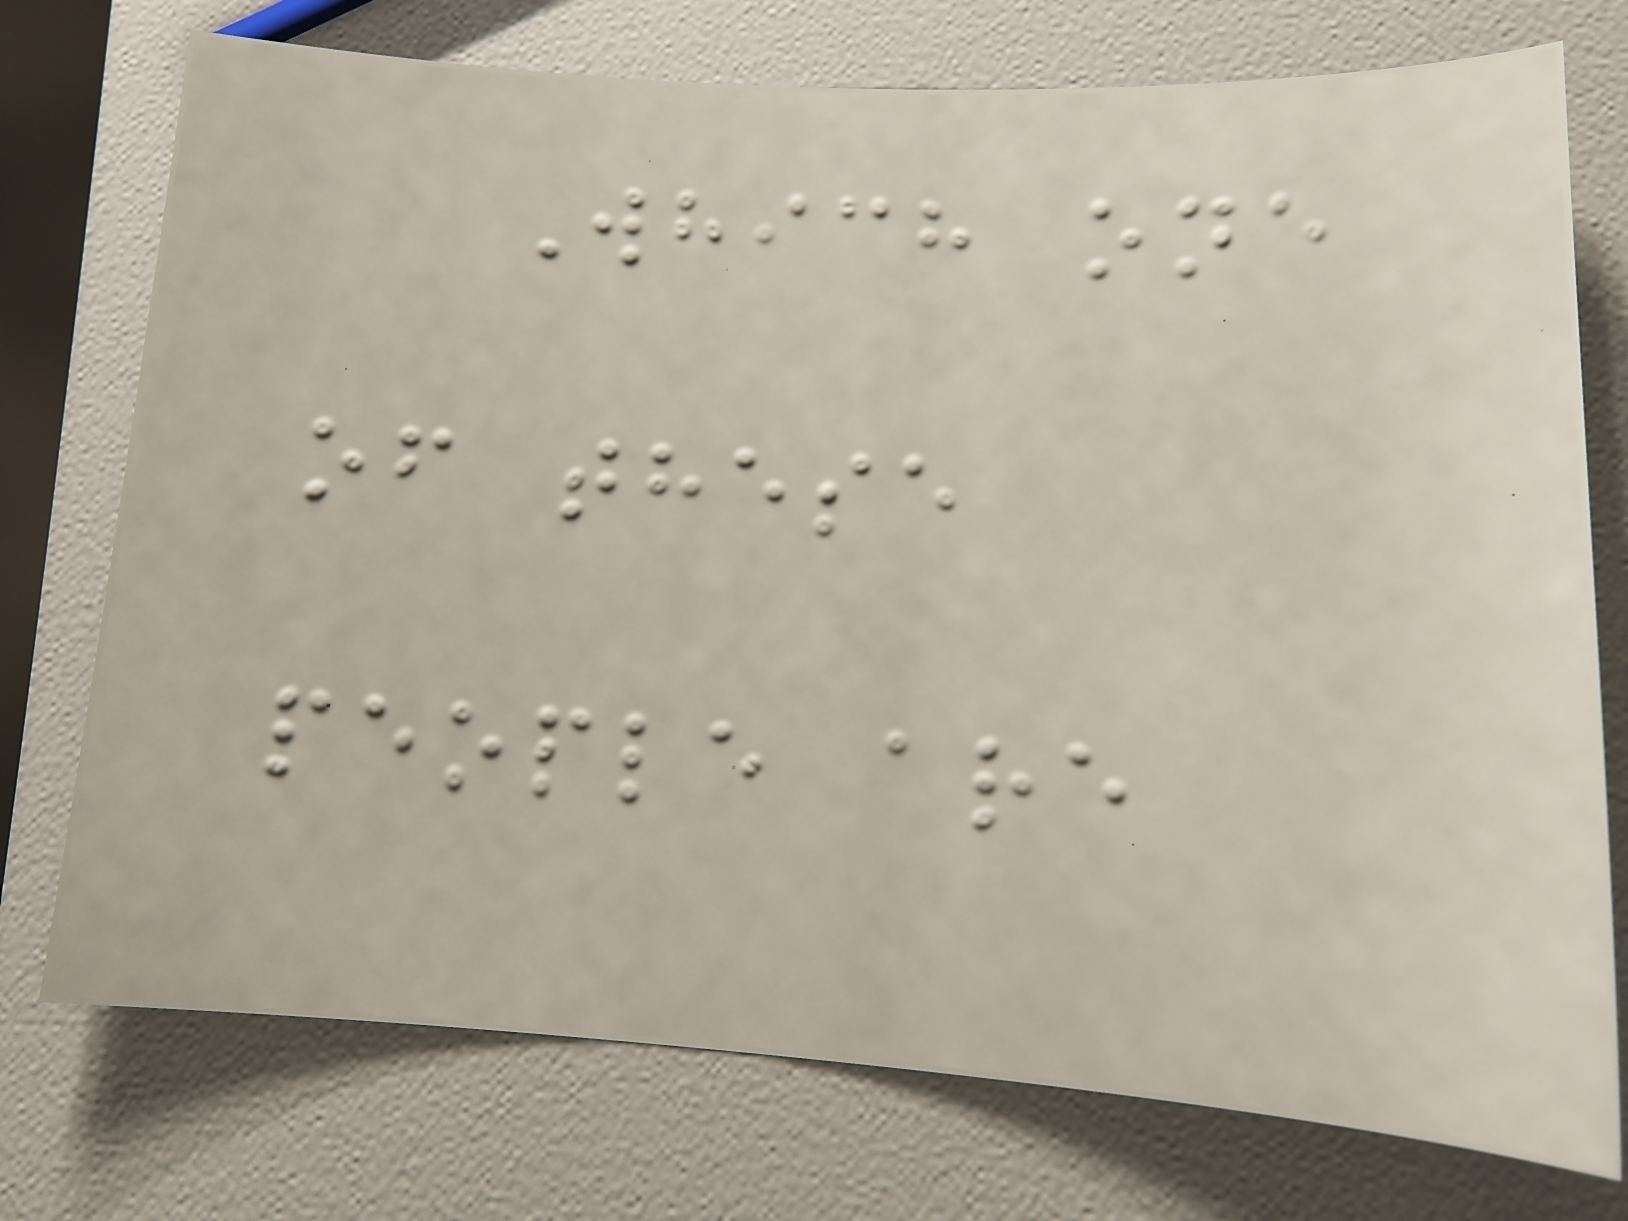Which one
of these
people are
